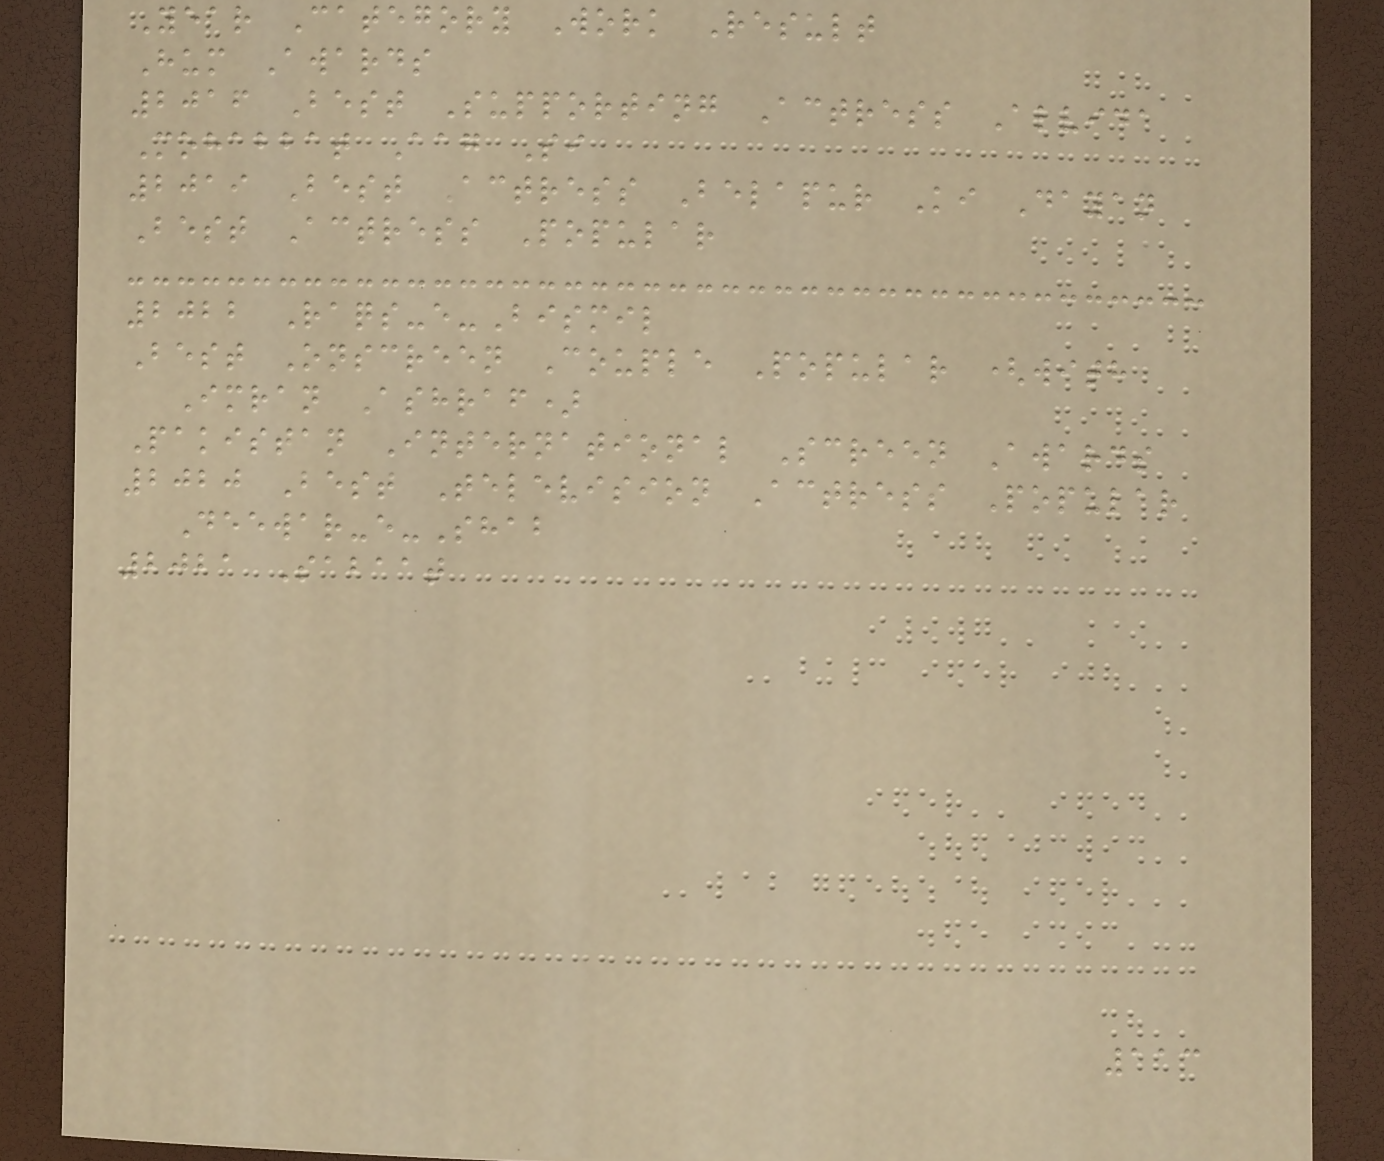Year Category Work Result
Hum Awards
2016 Best Supporting Actress Alvida
Mohabbat Aag Si
2019 Best Actress Belapur Ki Dayan
Best Actress Popular
2022 Raqs-e-Bismil
Best Onscreen Couple Popular (with
Imran Ashraf)
Pakistan International Screen Awards
2020 Best Television Actress Popular
Deewar-e-Shab
2021 Sabaat
113
